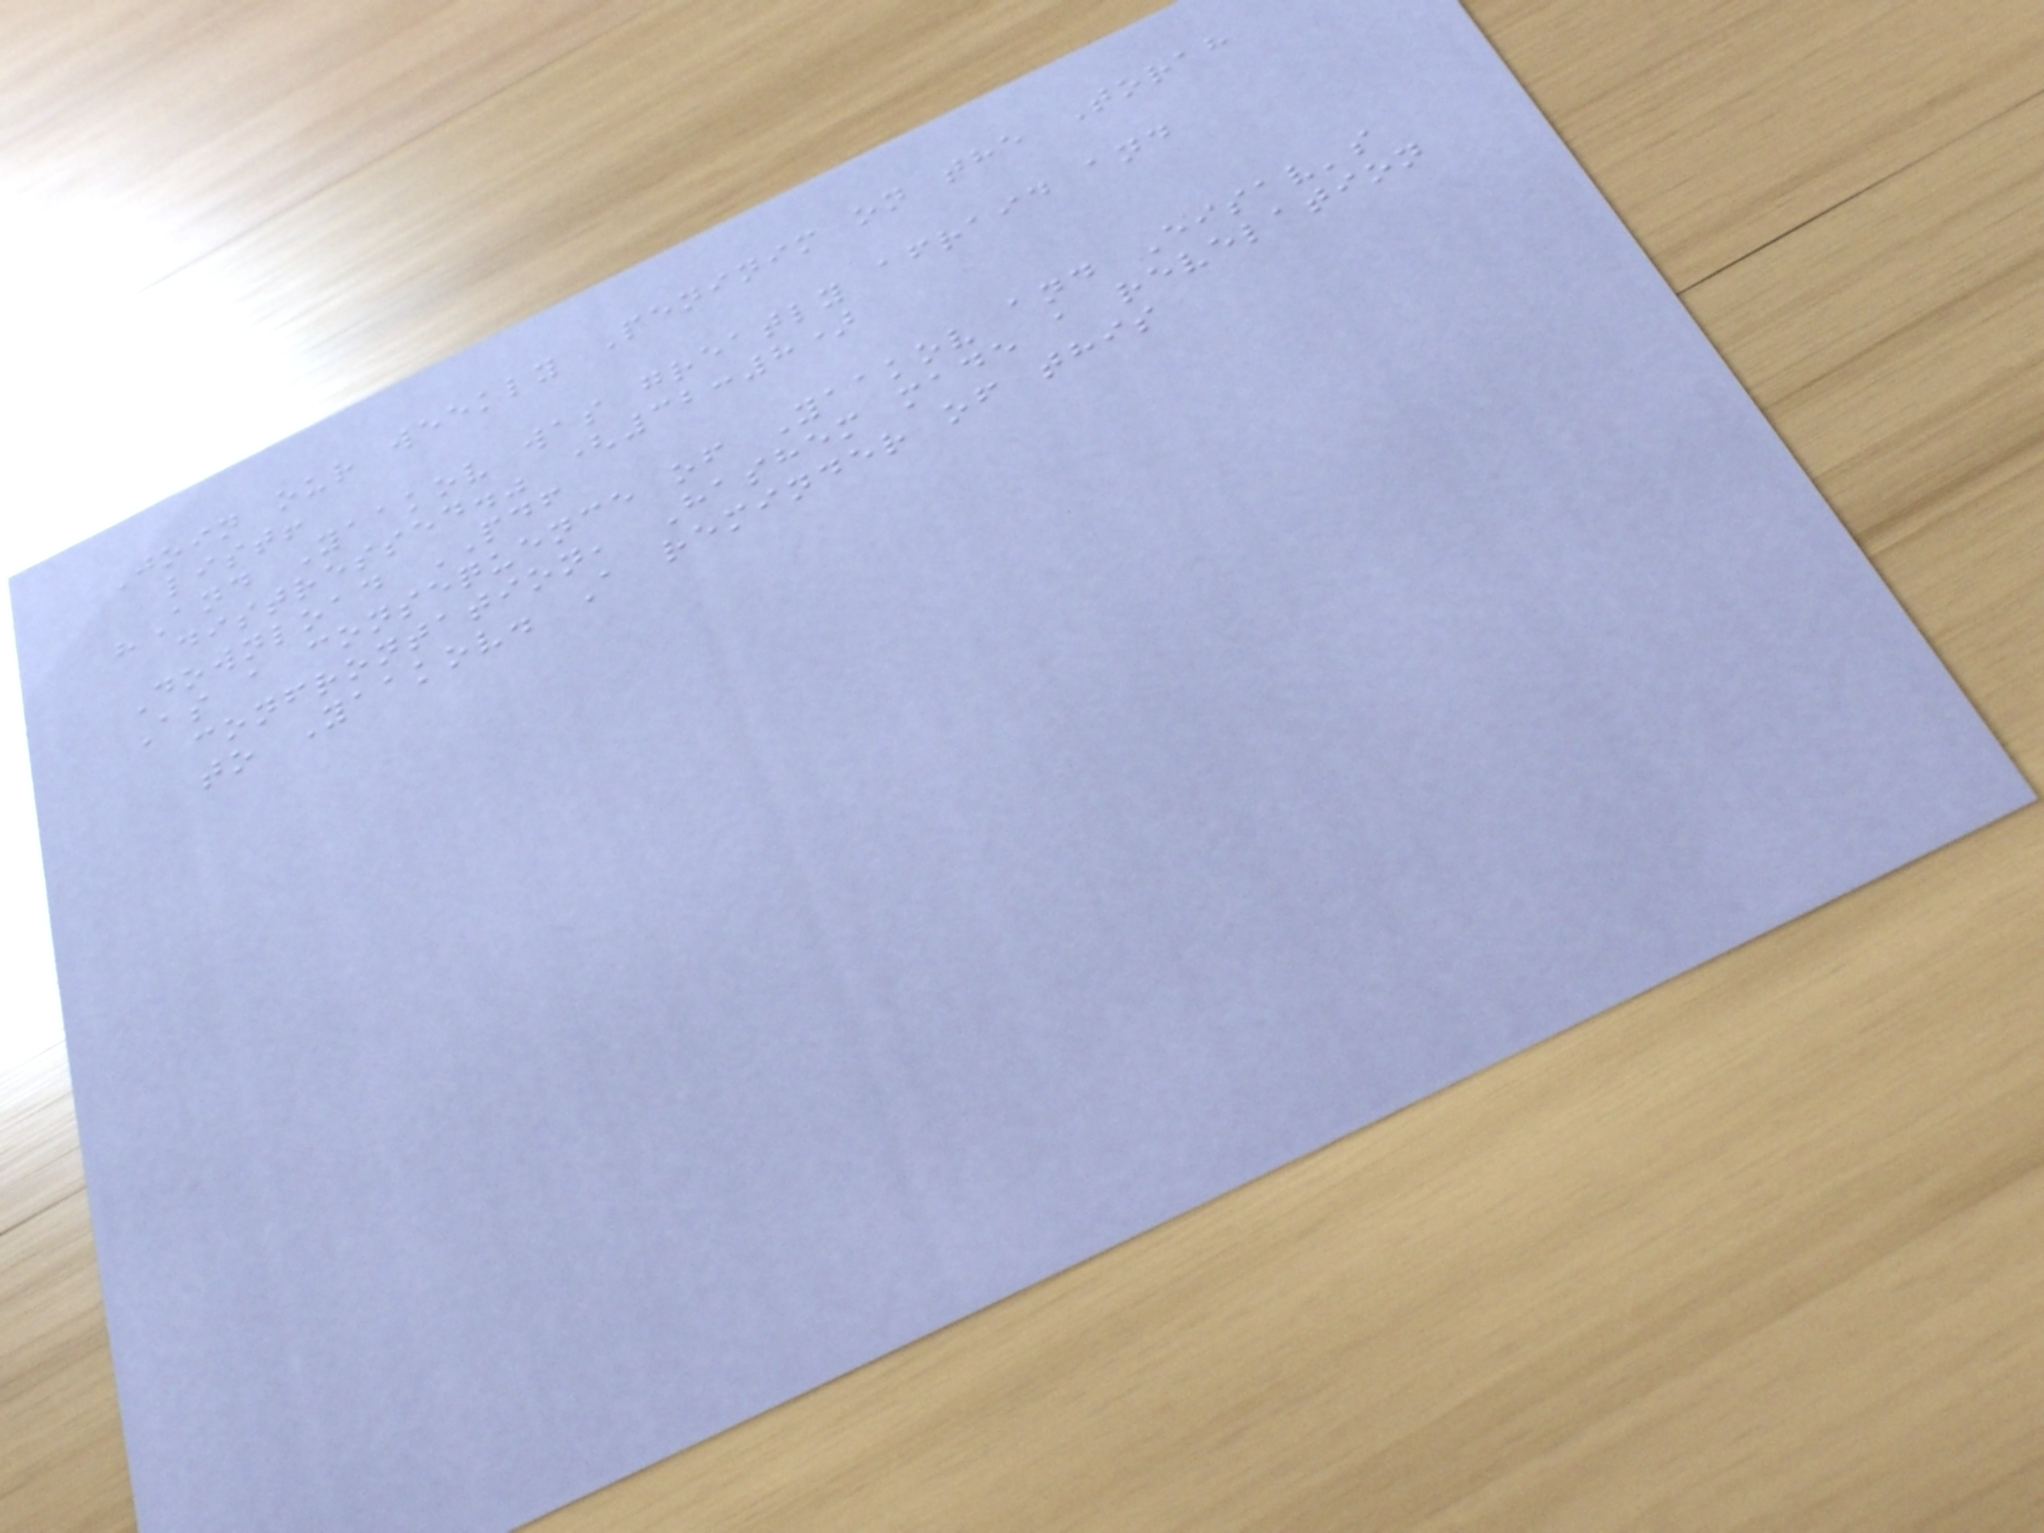Join our weekly Peninim on the Torah
list!
"And Yaakov was greatly afraid and
distressed." (32:8)
Download PDF
As a consequence of Yaakov and Eisav's
confrontation, Hashem made a revelation
to Yaakov. A reminder of this
